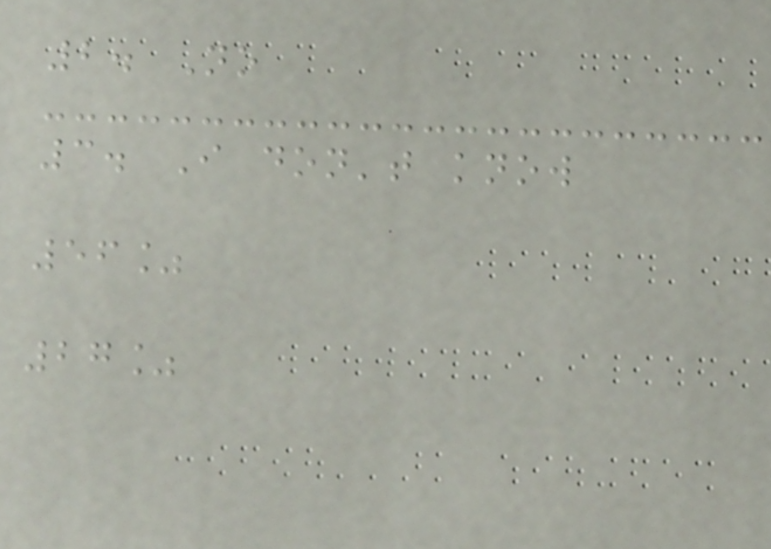2. No
3. I don't know
56%
27%
